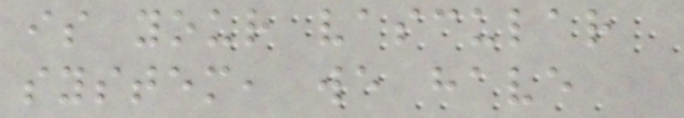is your vascular
system, we have
